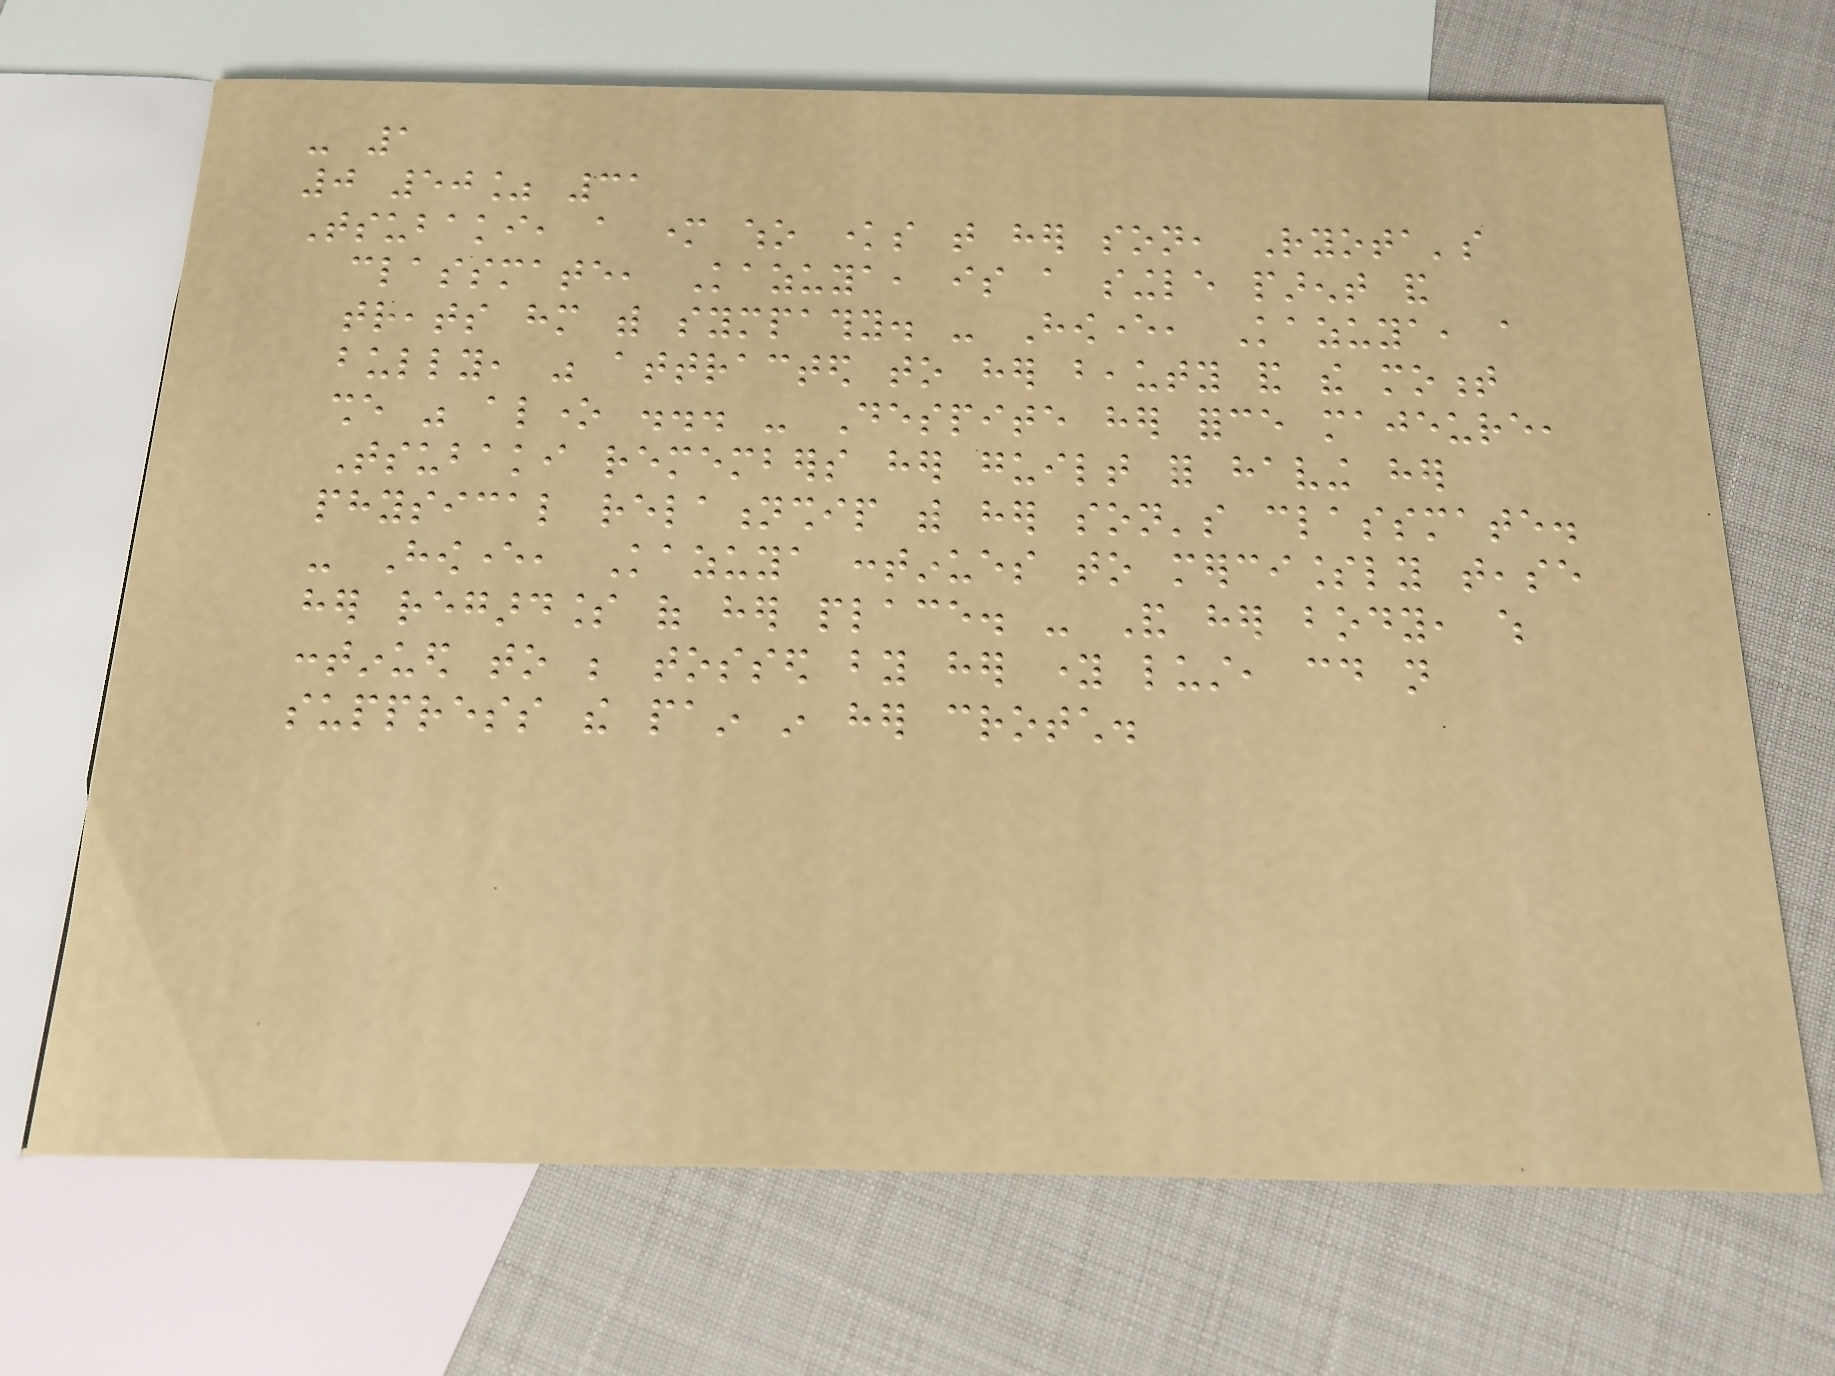- 1
0 50% 31
Tsubaki, a mother who knows that her son, Ryota's
classmate, Kazuya, is a single parent and
treats him with sympathy. - However, Kazuya, a
bully, was attracted to her beauty and the moment
she was alone ... - Despite her force majeure,
Tsubaki remembers her guilt for having her
physical relationship with her son's classmate.
- However, Kazuya continues to mercilessly tease
her regardless of her place. - And her body, which
continued to be tossed by her young lust, could not
suppress the pain in her crotch.
